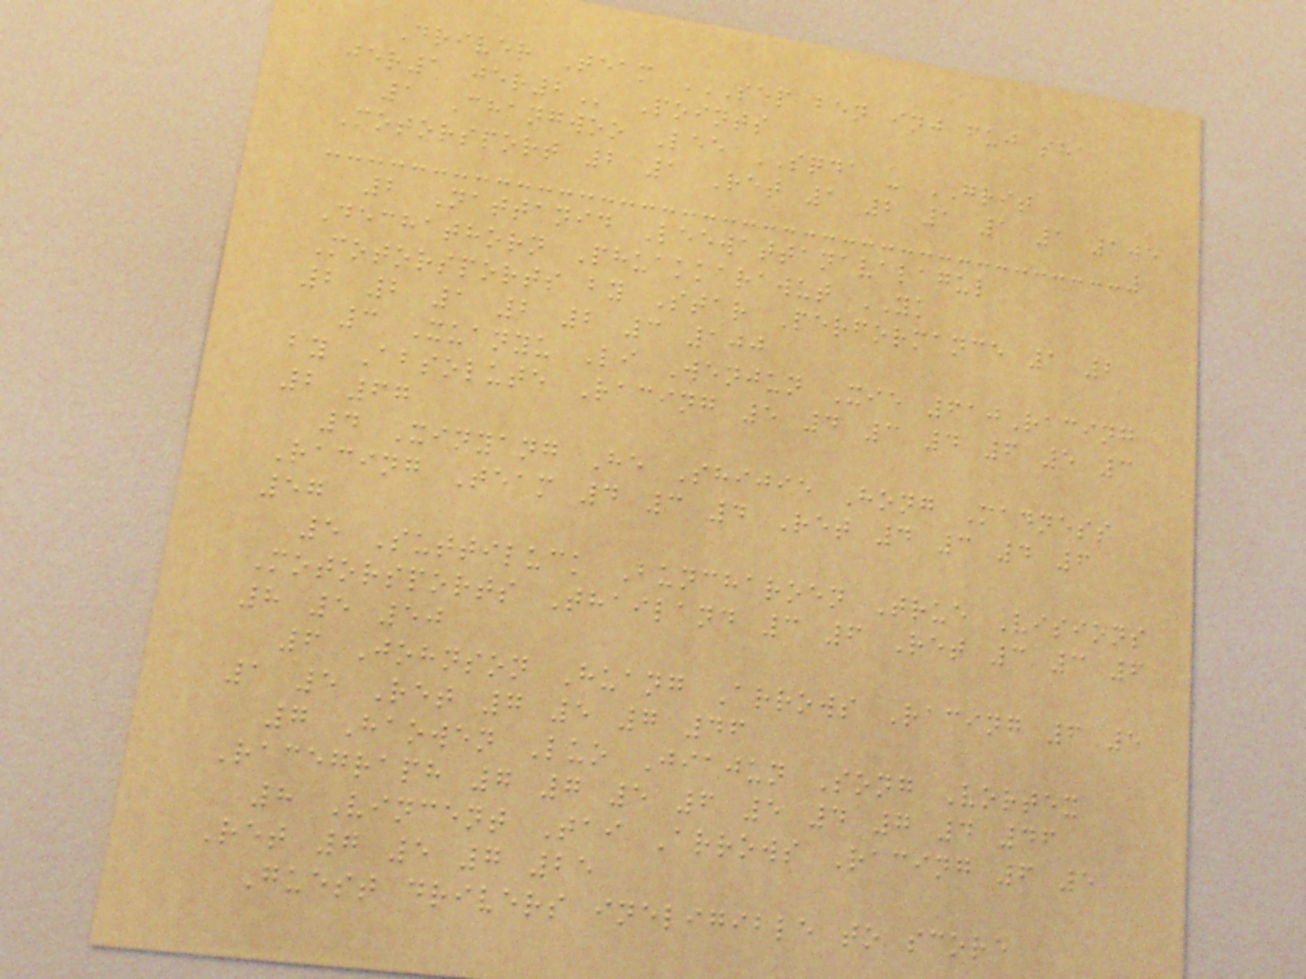Driver Team SEP BEN INJ FUJ SHA
JER1 JER2 Points
1 Changwoo Lee SQDA - GRIT
Motorsport 2 1 Ret 1 2 1 1 1 105
2 Nattanid Leewattanavalagul
Dechathorn Phuakkarawut YK
Motorsports by Star Performance 1 2
2 2 1 2 2 3 100
3 Xuanyu Li Wenjun Xie 610Racing
by Absolute Racing 5 4 3 4 6 5 3
2 67
4 Xinyang He Shijie Hong Madness
Racing Team 4 3 4 Ret 4 3 4 6
57
5 Suttiluck Buncharoen True Visions
Motorsports Thailand 3 6 Ret 3 3 6
8 5 50
6 Johnson Huang Arrows Racing 6 5
1 5 Ret 7 5 7 46
7 Haowen Luo Jiajun Song Vortex
Racegraph 7 7 5 6 5 4 7 4 46
8 Vincent Tai Arrows Racing 6 5
Ret 7 5 7 25
Guest drivers ineligible to score
